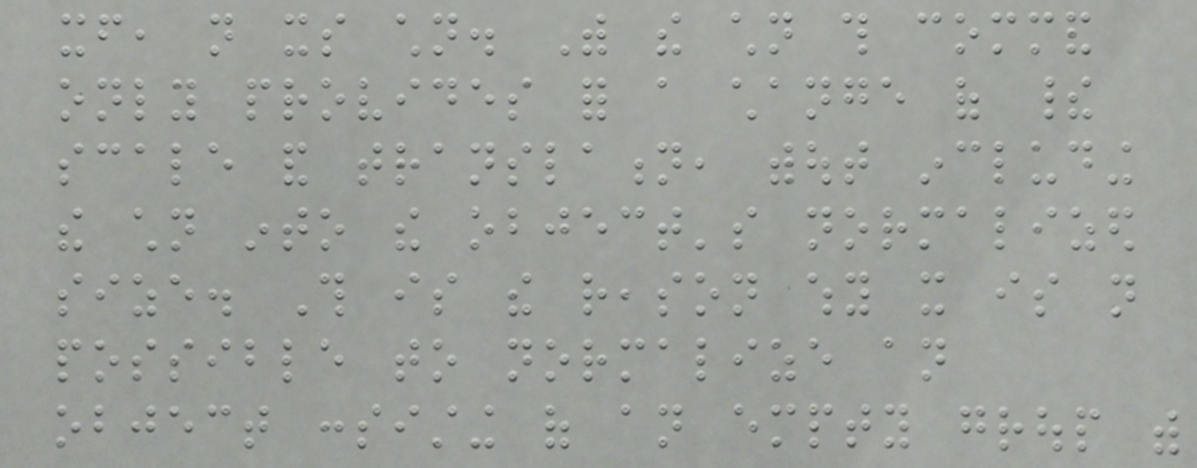itself, not its children. With the children this command
only provides for a change of their
scale and translation, without including
the children into the object's normalized
size. This is the reason why it is not
possible to normalize an
object consisting of an empty group with
